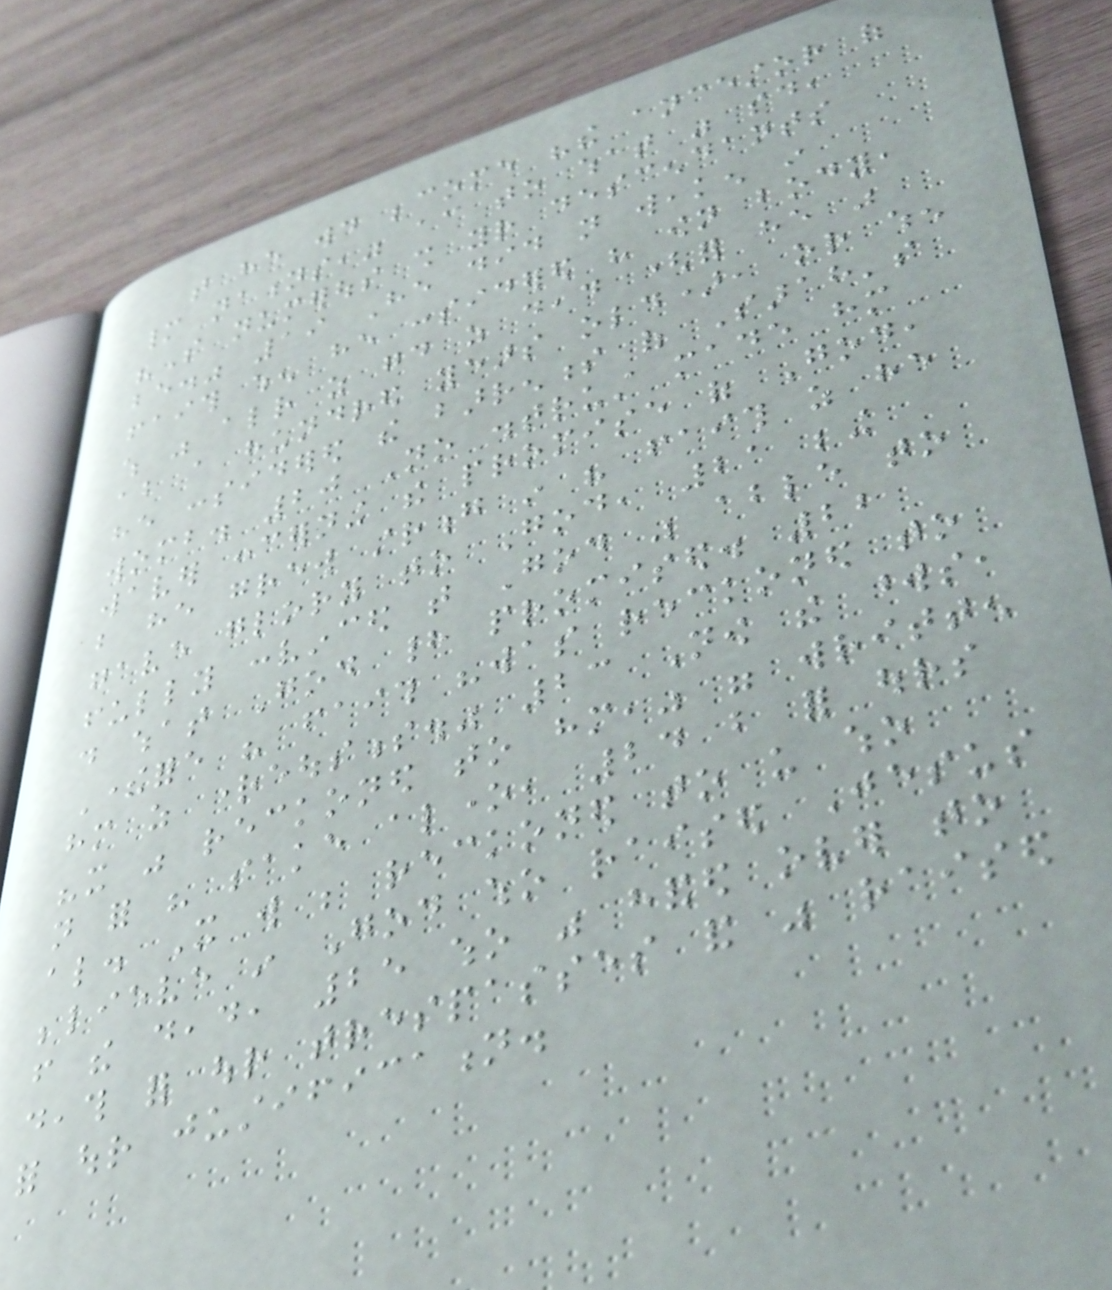that he would become "the ancestor of
many nations," according to what was said,
"So numerous shall your descendants
be." 19 He did not weaken in
faith when he considered his own body,
which was already as good as dead (for he was
about a hundred years old), or when
he considered the barrenness of Sarah's
womb. 20 No distrust made him
waver concerning the promise of God,
but he grew strong in his faith as he
gave glory to God, 21 being
fully convinced that God was able to
do what God had promised. 22
Therefore his faith "was reckoned to
him as righteousness." 23 Now the words,
"it was reckoned to him," were written
not for his sake alone, 24 but for ours
also. It will be reckoned to us who
believe in God who raised Jesus
from the dead, 25 who was handed over to
death for our trespasses and was raised
for our justification.
